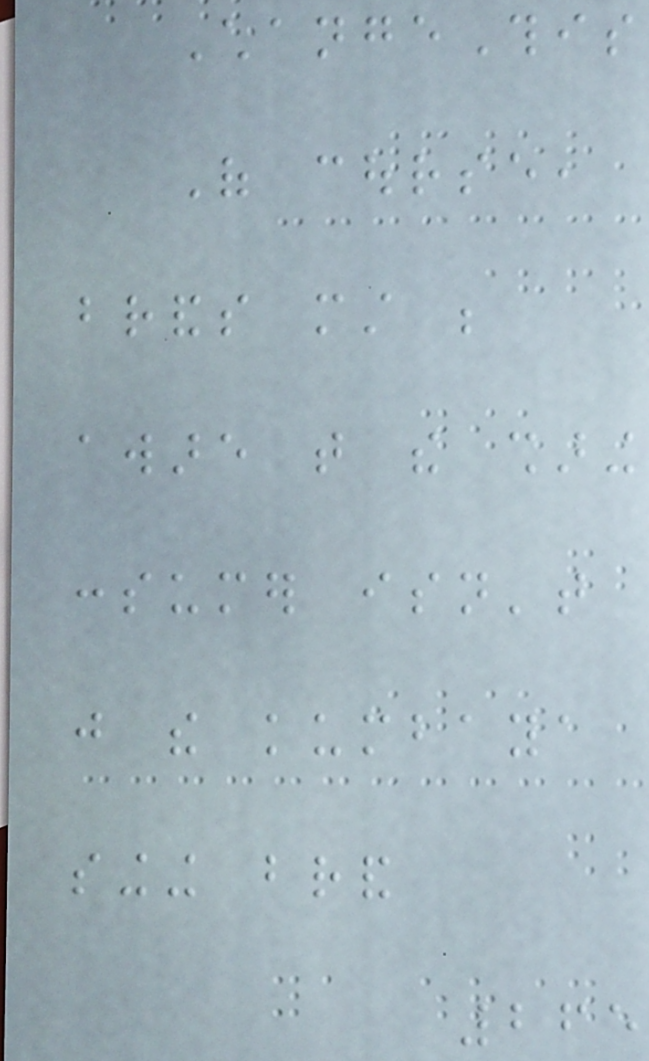ChangeThis
Of course,
brands must be
aware that the sharing
consumer isn't
just the kumbaya
singing brand
265
